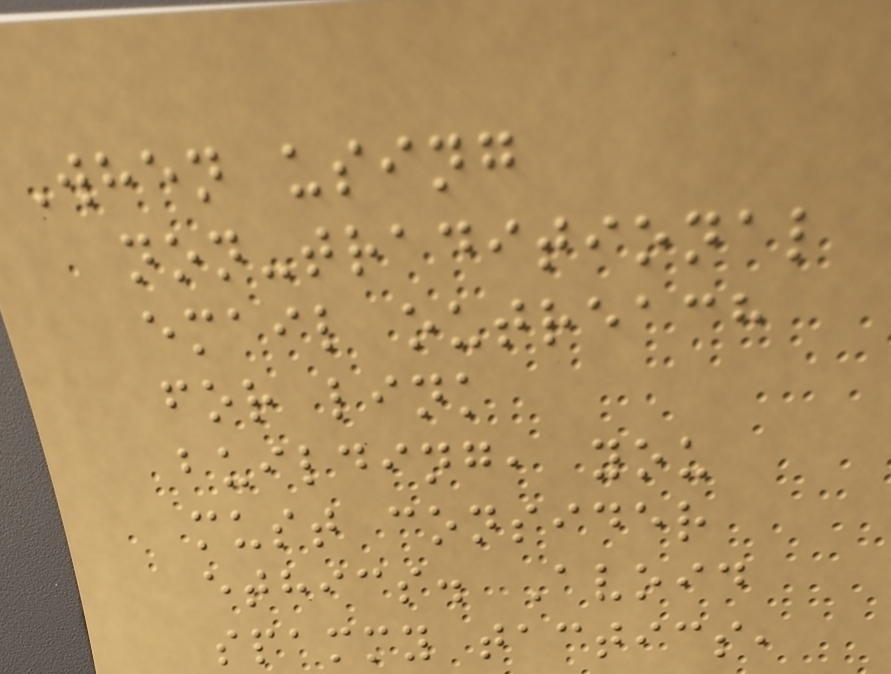When using
non-traditional
email outreach
for link
building, you
must consider
ethics. Avoid
spammy tactics,
